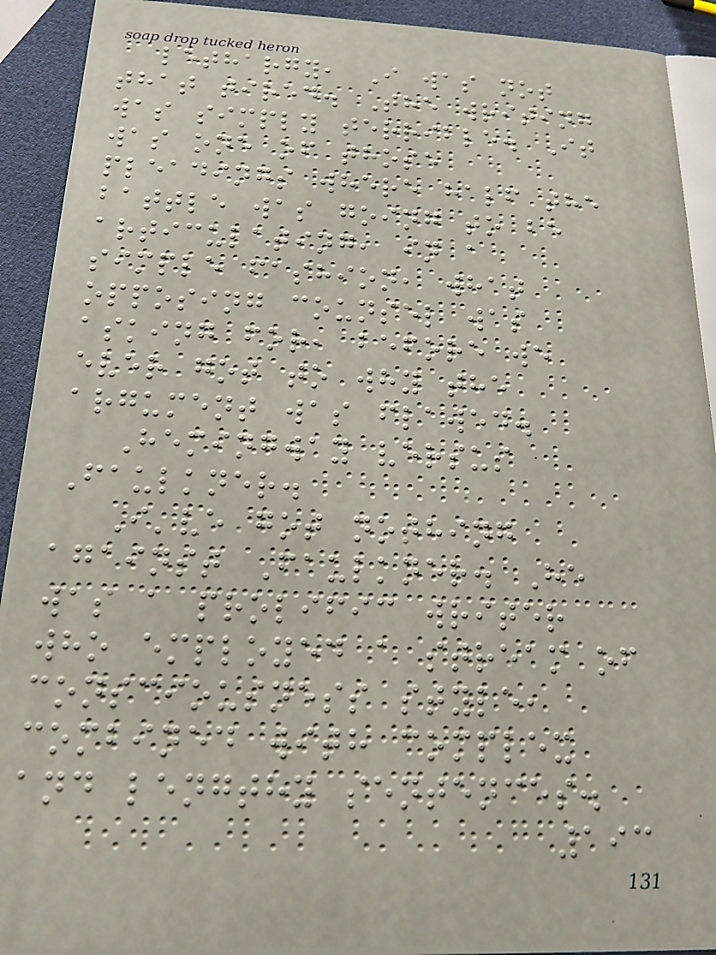lethargy, I was not
that tired. The writing
was simply terrible. It
was one of those
pleadings where half the
battle was going to be
articulating, in a
simple fashion, what
opposing counsel was
asking for, before we
ever got to why the
argument was flawed.
Hemingway versus
Faulkner.
I've got nothing
against Faulkner. He
was a prolific writer
who employed a stream of
consciousness style,
combined with complex
and lengthy sentences.
193
